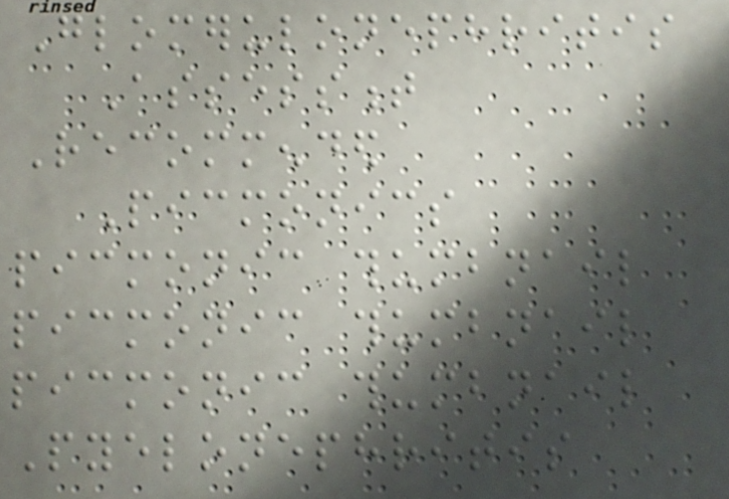Glomerulonephritis
Assessment
Recommended
Picmonics
picmonic thumbnail
picmonic thumbnail
picmonic thumbnail
Pyelonephritis
